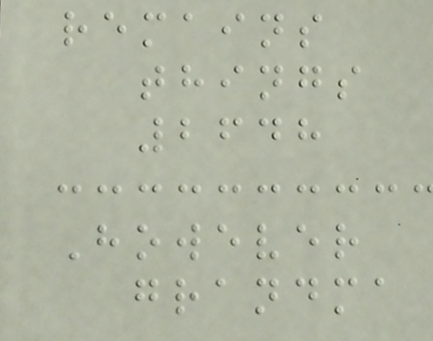remains
things
2648
However
grandma
